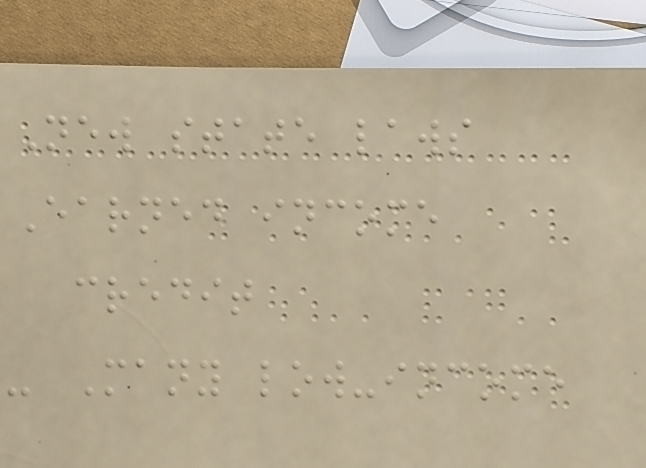New state laws
Earned income
credit
- Many low-income
